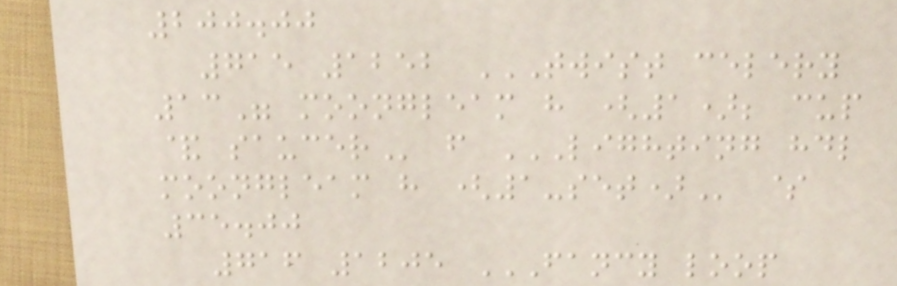200.00
715 1252 TWIST CELERY
13" MOONGLEAM H (1); CUP
& SAUCER f LIGHTING HDL
MOONGLEAM H (1-SET) $
35.00
716 1205 FANCY LOOP
